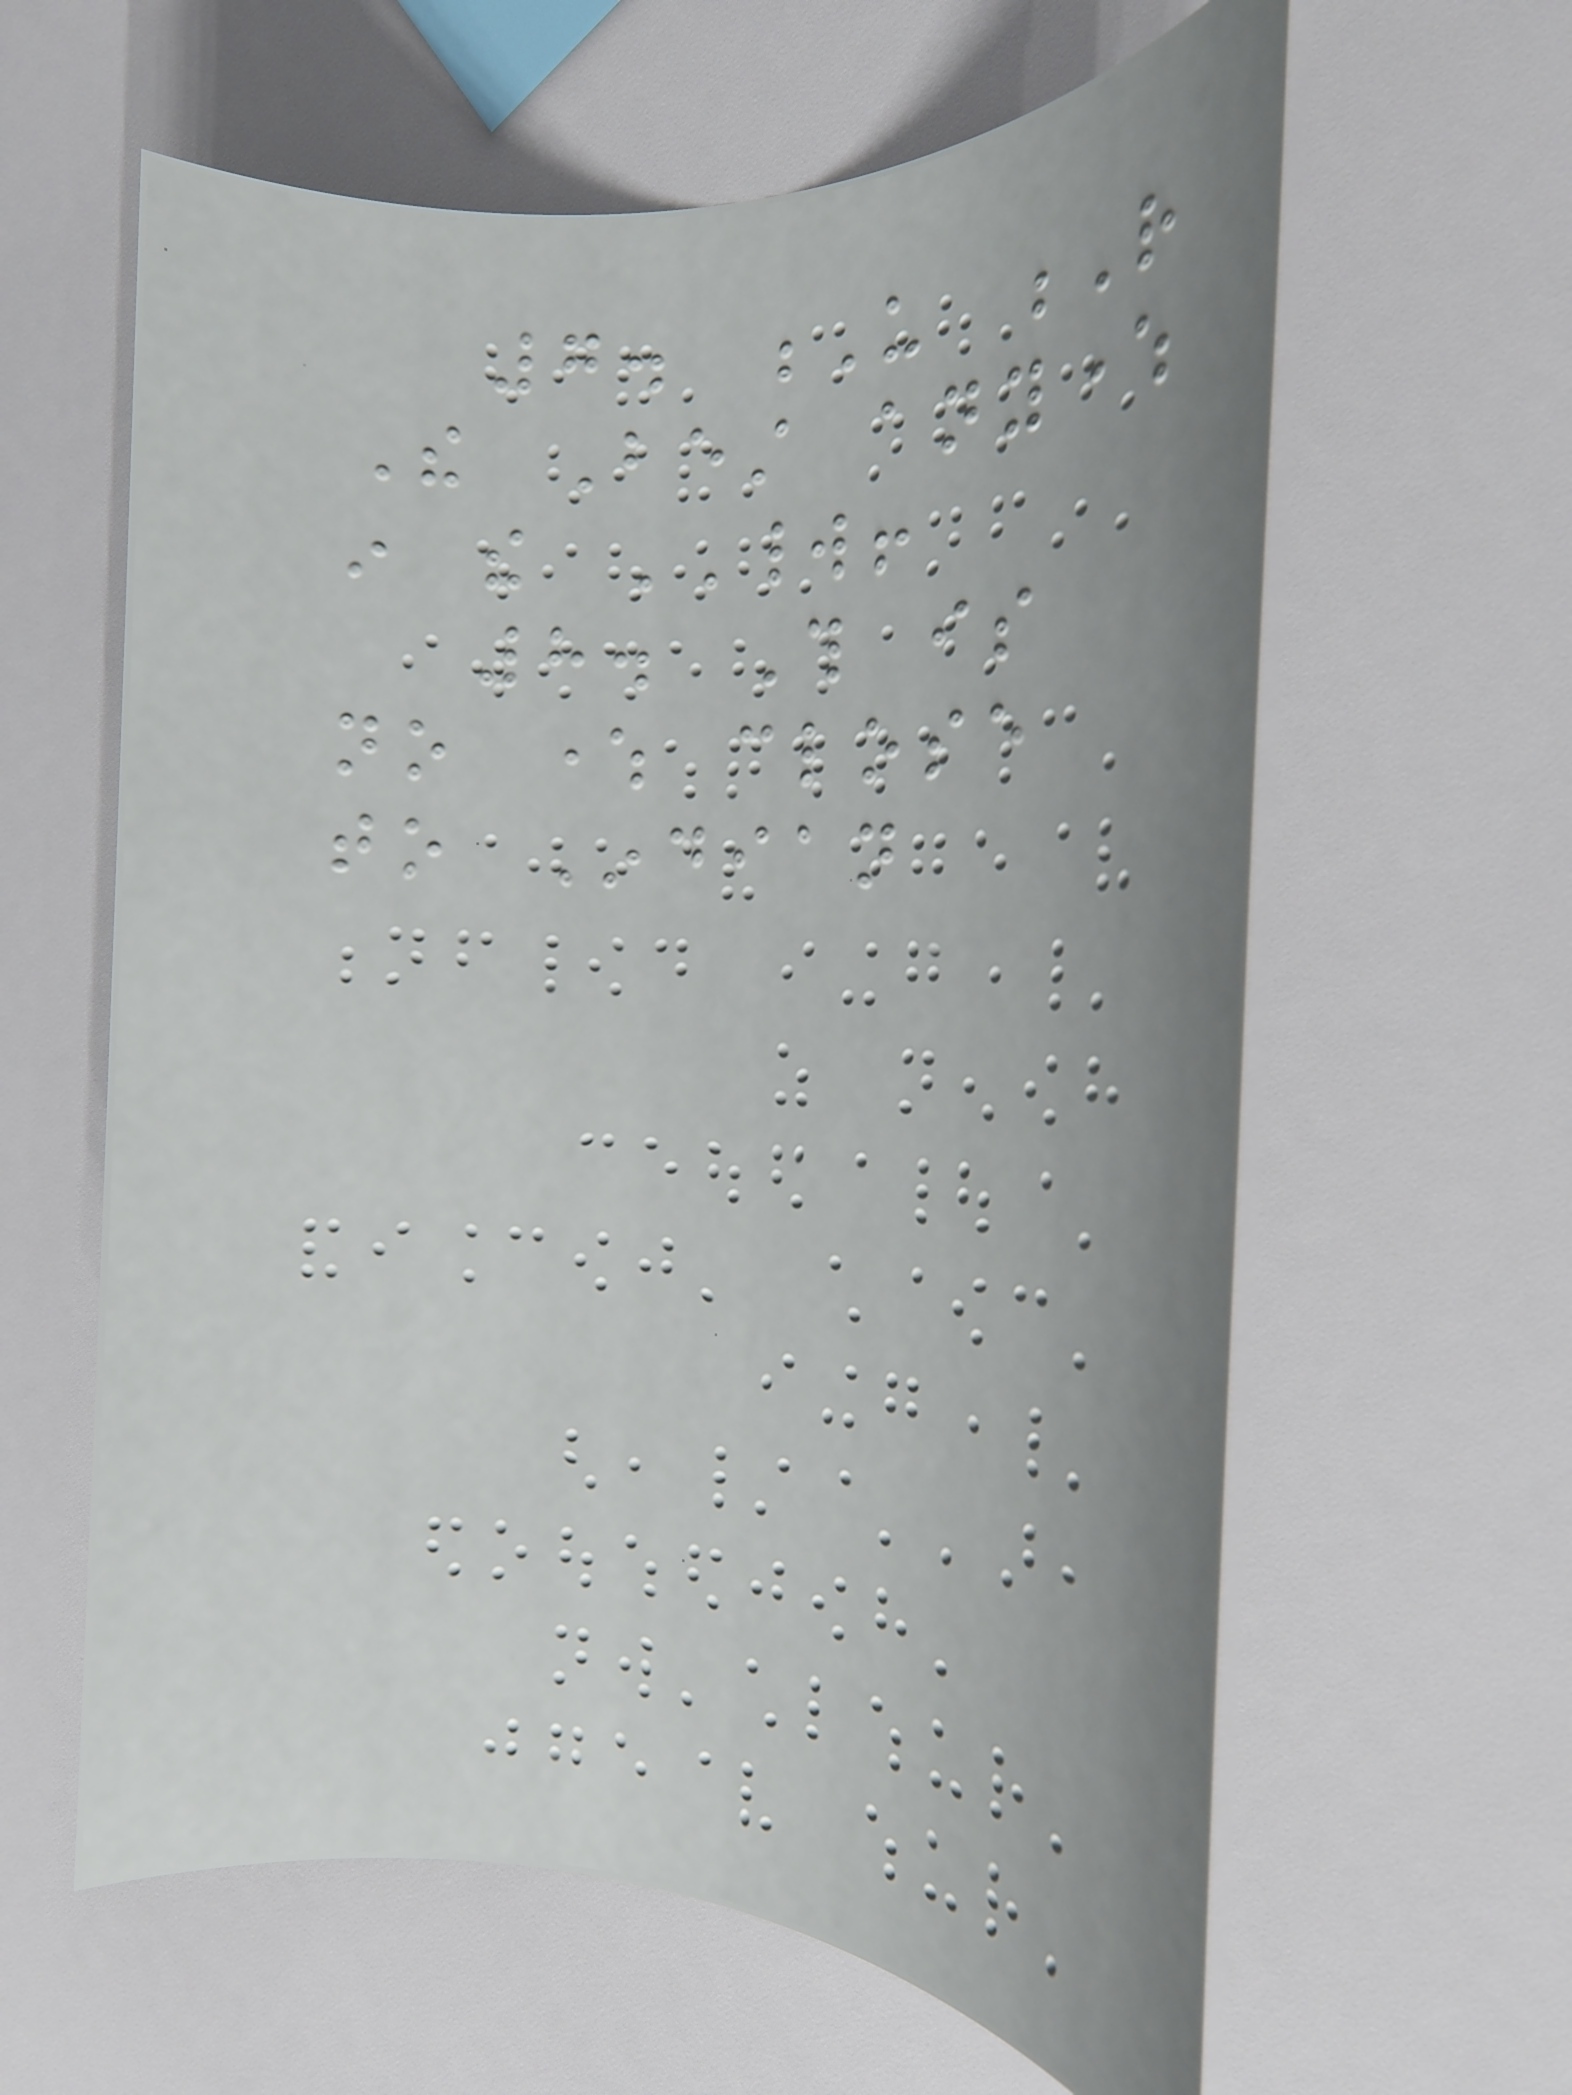7. U R
The Best anywhere
in the WORLD!
8. This is
no where close
to Indian
